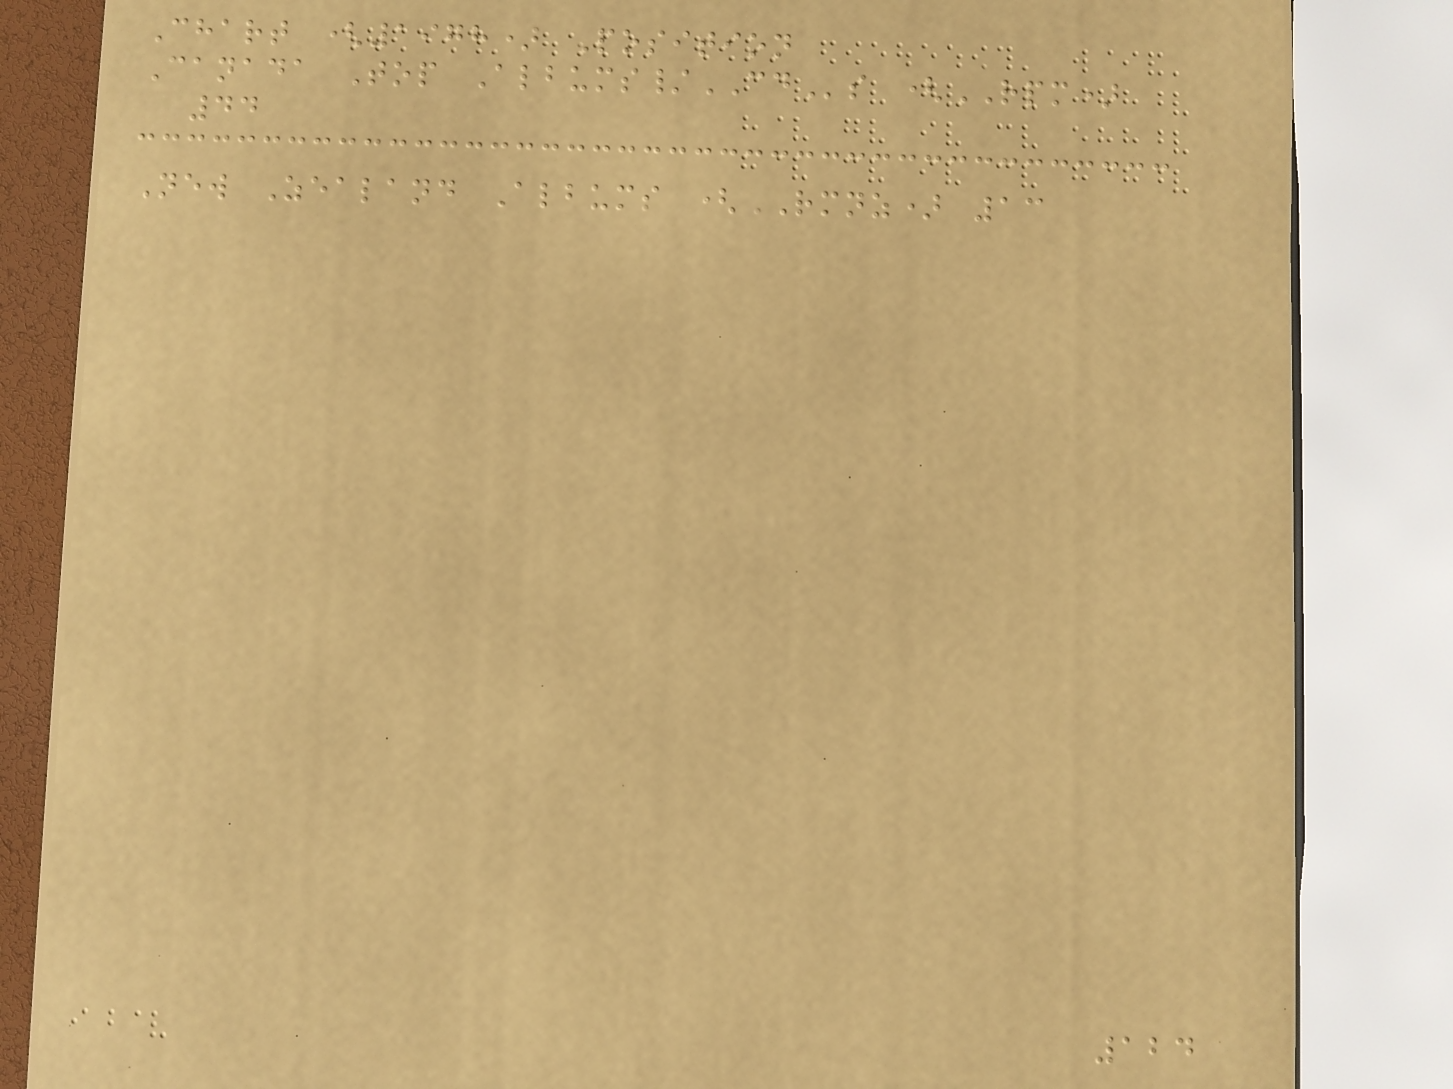Chart (1978) Position
Canada Top Albums/CDs (RPM)
44
New Zealand Albums (RMNZ) 13
124
